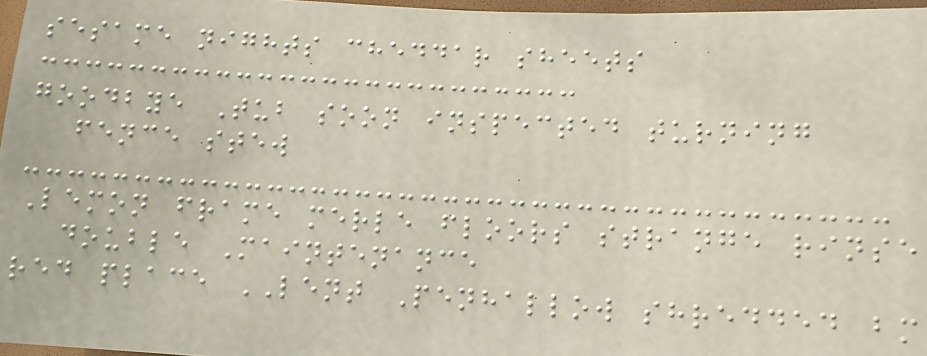sesame nights cheddar sheets
goodbye Tub soon inspected turning
fence stew
Lemon frame merle floors strange rinse
double Maintenance
red place LENT Penhallow shredded bm
